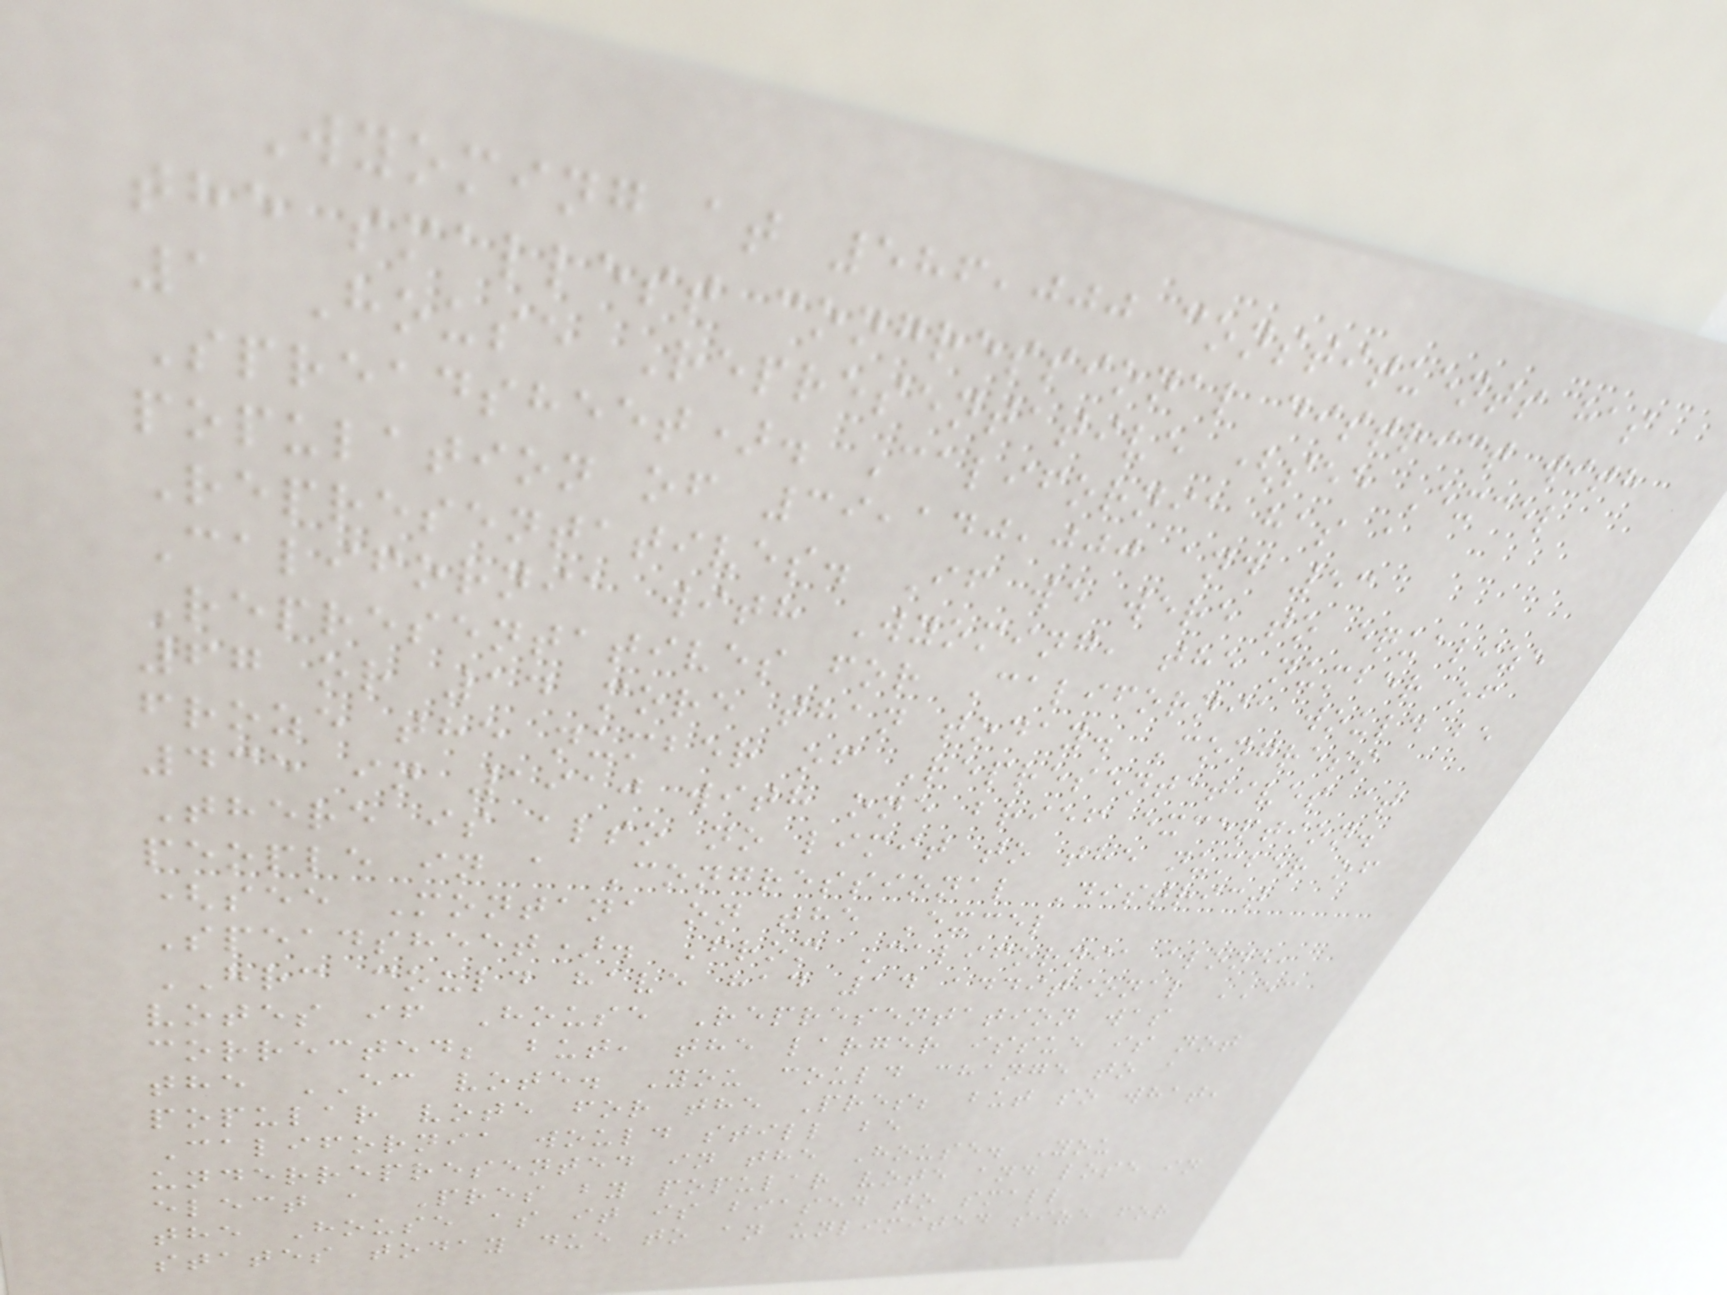Wyoming at 586,000 constituents has
the smallest congressional district with
1 House Representative (see Excel
Spreadsheet). California has a
population of 39,140,000 and 53
Representatives. If we were to equalize
California with Wyoming, the number of
Representatives for California would be
67 or 14 more than today. Congress
froze the number of Representatives at
435 in 1910 with one brief exception.
There is also no limit to the number of
people in a Congressional District
(see Montana on the Excel
Speadsheet). From California alone,
HRC could have had 14 additional EC
votes if House Representation was
corrected; but, the larger issue is not
the EC vote. You could change to a
popular vote for the Pres; but so what,
California would still be
underrepresented in the House. You
elect a Pres by popular vote and lose in
the House as it is biased to small
states today due to an unlimited size for
